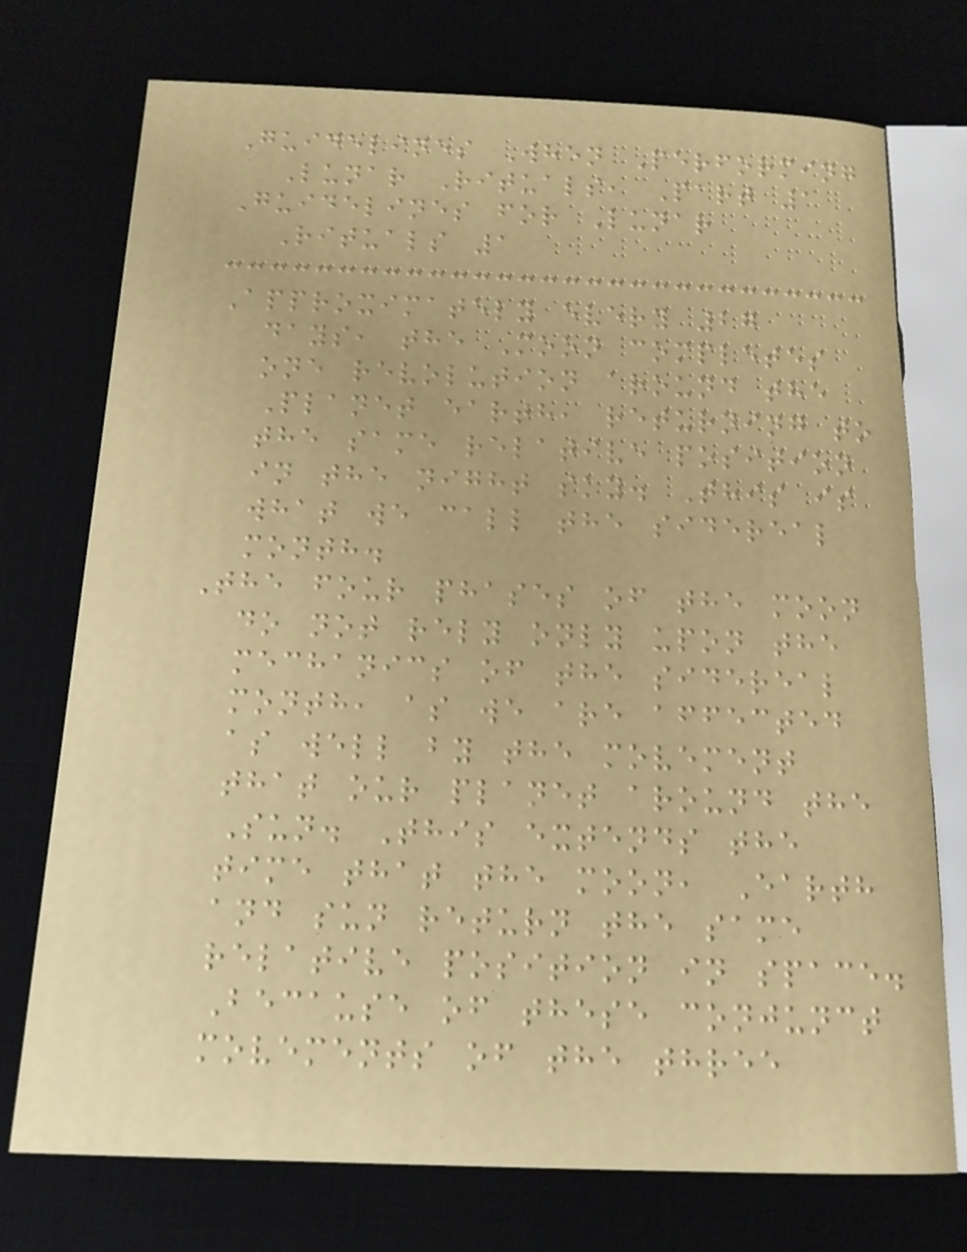Guidelines When Performing
Lunar Rituals, Part 1
Guidelines for Lunar
Rituals 1
Approximately every 27
days, the Moon completes
one revolution around the
Planet earth, returning to
the same relative position
in the night sky. This is
what we call the sidereal
month.
The four phases of the moon
do not rely only upon the
mechanics of the sidereal
month, as we are affected
as well by the movement
that our planet around the
Sun. This extends the
time that the moon, Earth
and sun return the same
relative position in space.
Because of these conjunct
movements of the three
